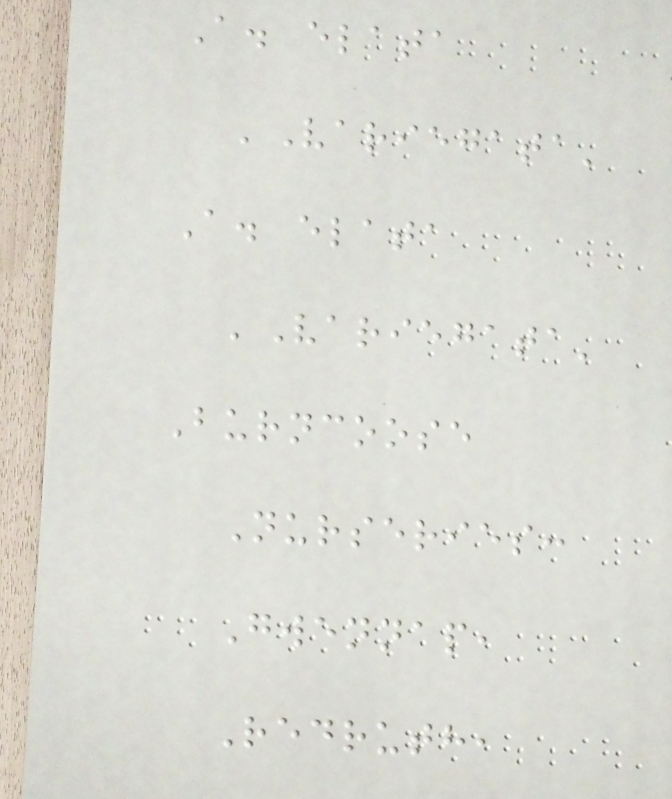A. elata
'Variegata'
A. elata
'Variegata'
Burncoose
Nurseries:
Gwennap,
Redruth,
